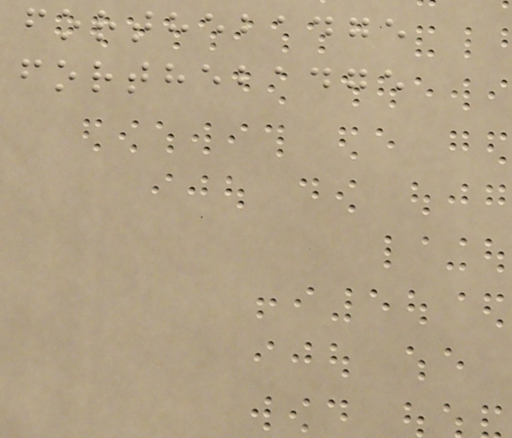forthebadge
forthebadge
